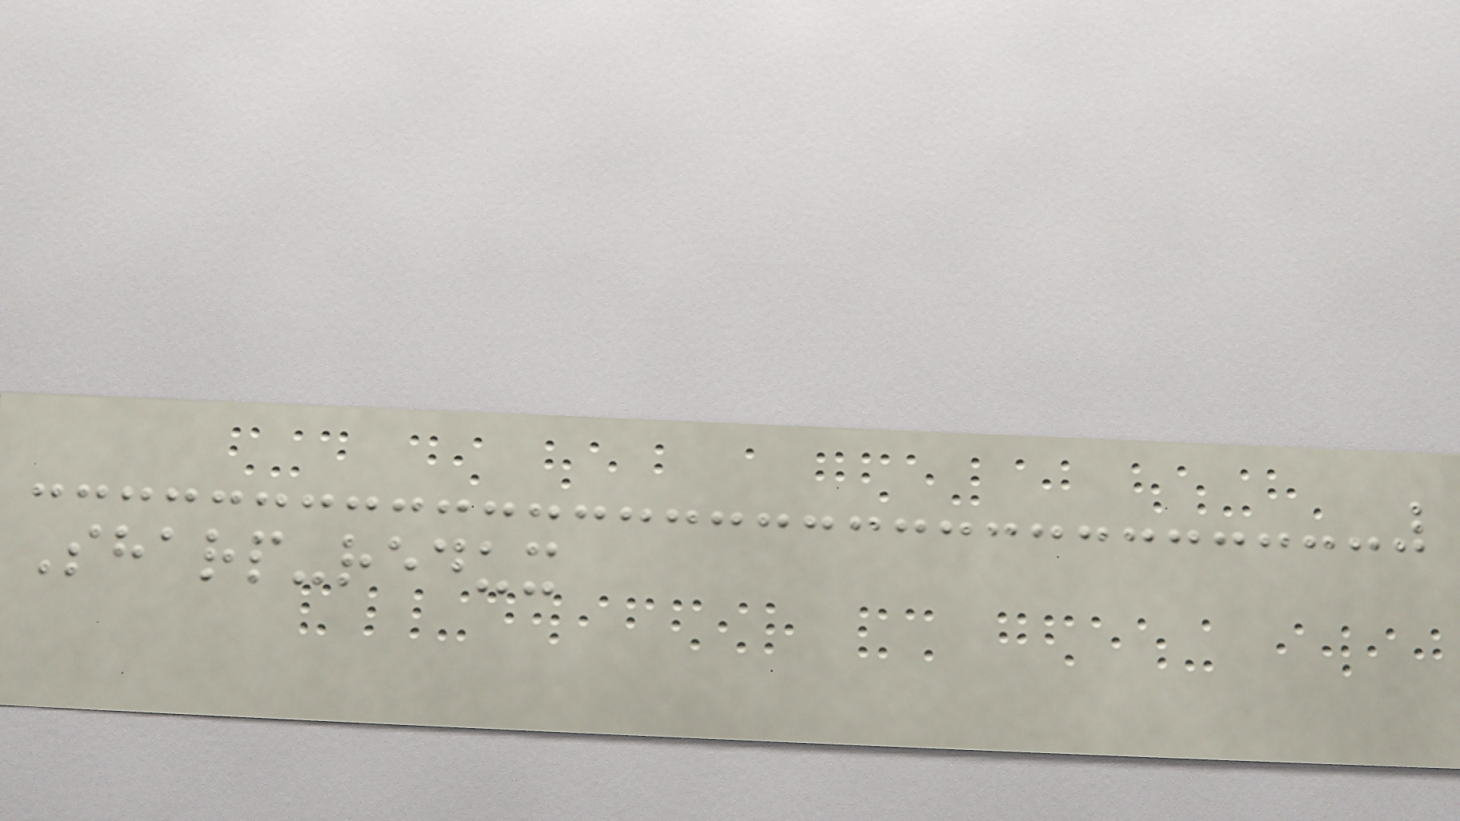Sharp-redux
